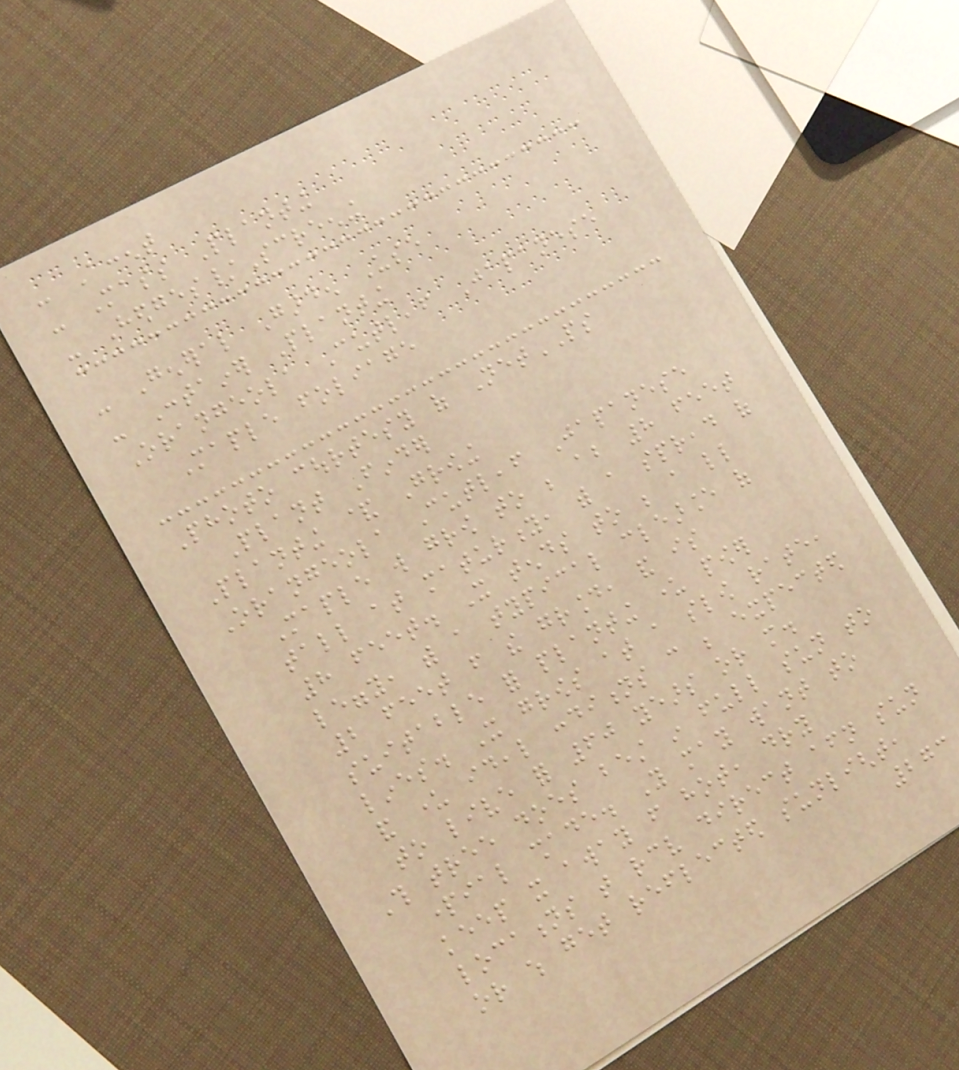- Accent
- Mass Planting
- Hedges/Screening
- General Garden Use
- Container Planting
Orangeola Cutleaf Japanese
Maple foliage
Photo courtesy of NetPS
Plant Finder
Planting & Growing
Orangeola Cutleaf Japanese
Maple will grow to be about 8 feet
tall at maturity, with a spread of
8 feet. It tends to be a little
leggy, with a typical clearance of
2 feet from the ground, and is
suitable for planting under power
lines. It grows at a slow rate,
and under ideal conditions can be expected
to live for 60 years or more.
This tree does best in full sun to
partial shade. You may want to
keep it away from hot, dry
locations that receive direct afternoon sun
or which get reflected sunlight,
273
